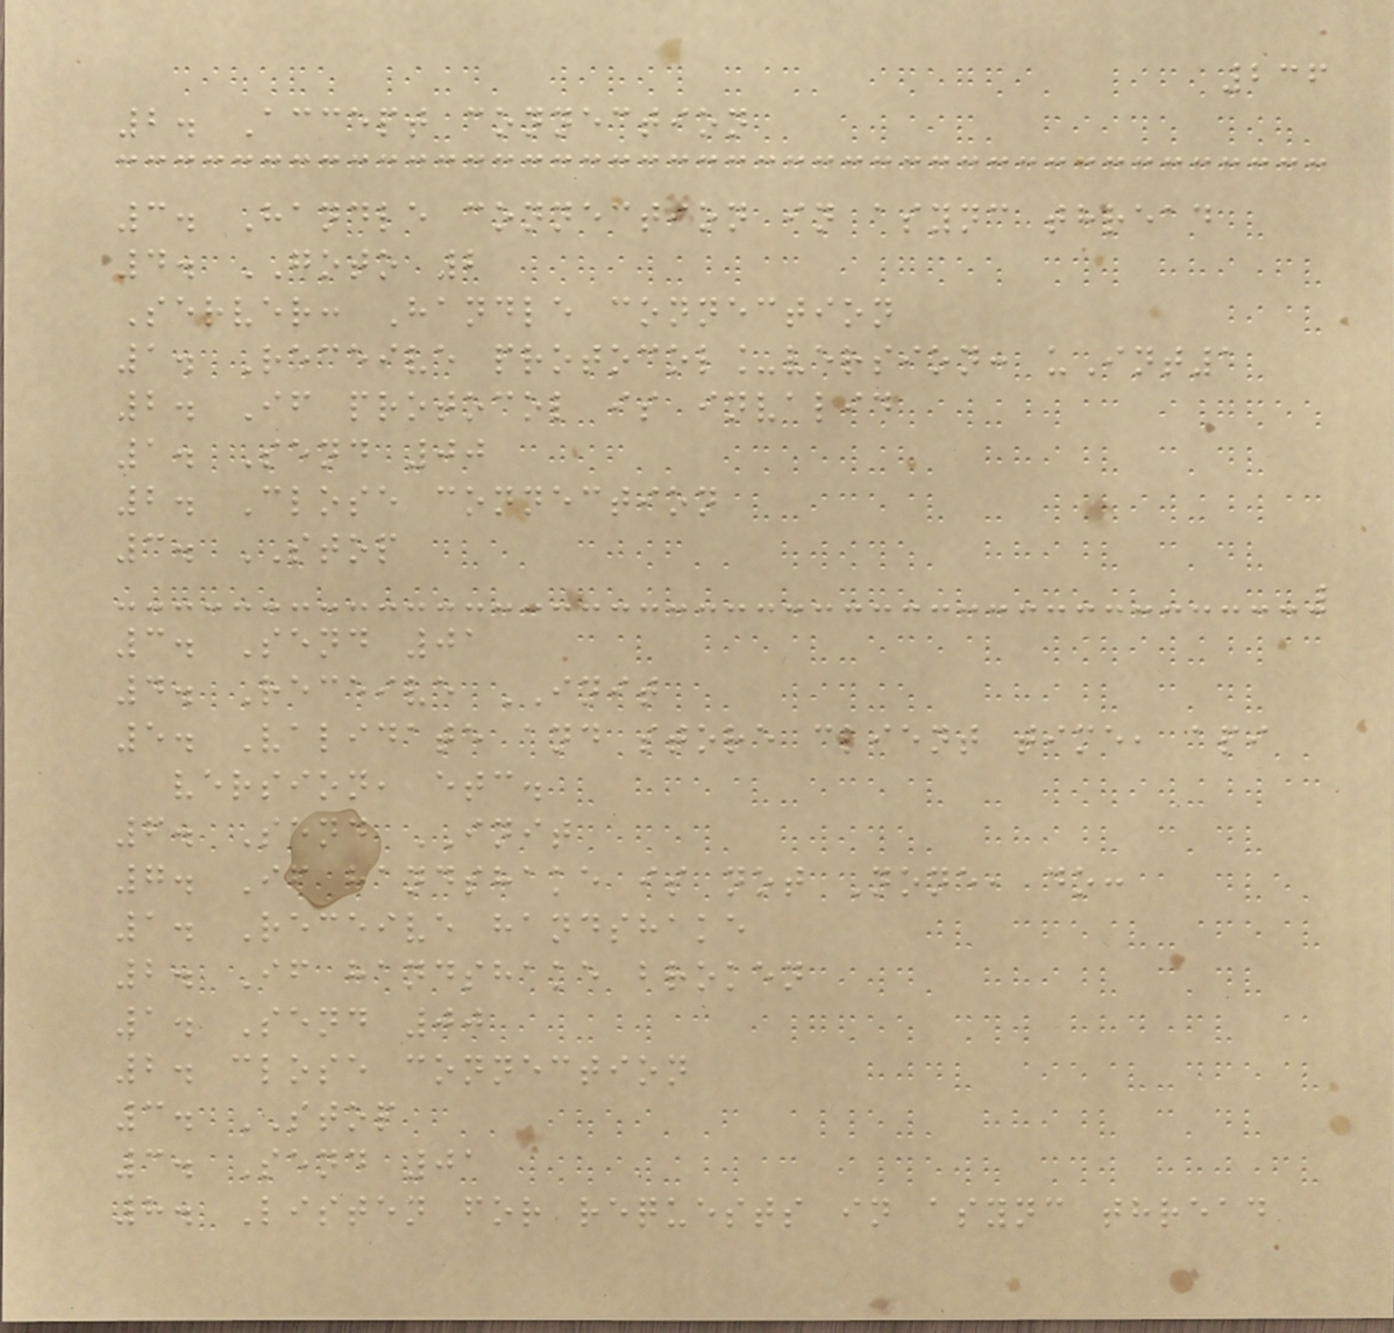236
2. Accept connection
3. Handle connection in async thread
4. GOTO 2
Server: Handle connection
1. Receive protocol_version: uInt1
2. If protocol is invalid
1. Send 00
2. Close connection
3. STOP
3. Send 01
4. Receive INIT
5. Validate and store client time, api
version, etc.
6. Send INIT
7. If handshake is not None, do:
1. Receive handshake
2. If handshake broken
1. Send 00
2. close connection
3. STOP
3. Send 01
8. Listen for requests in async thread
